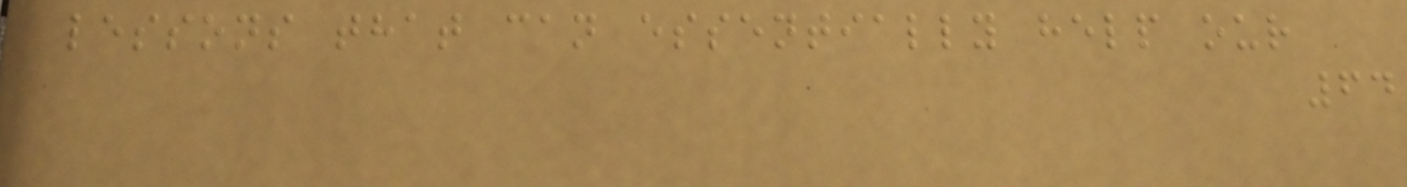lessons that can essentially help our
64
